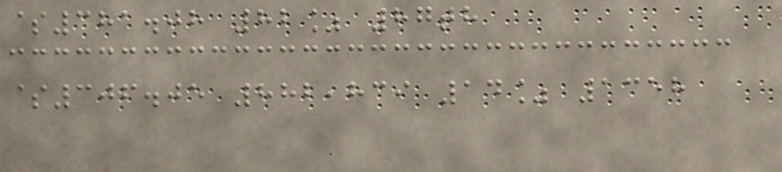$381.08 82% 87th
$306.05 882,839 14% 1358
